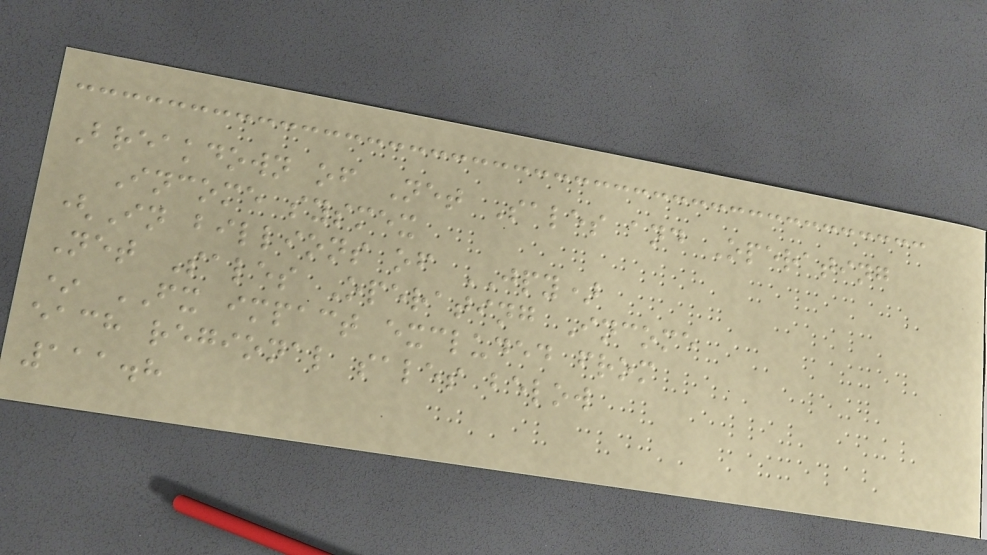Breakdown of Net Sales and Operating
Income sysmex
(In billions of JPY)
Net Sales Operating Income
* FX impact excluded from
each regional sales below
111.8
